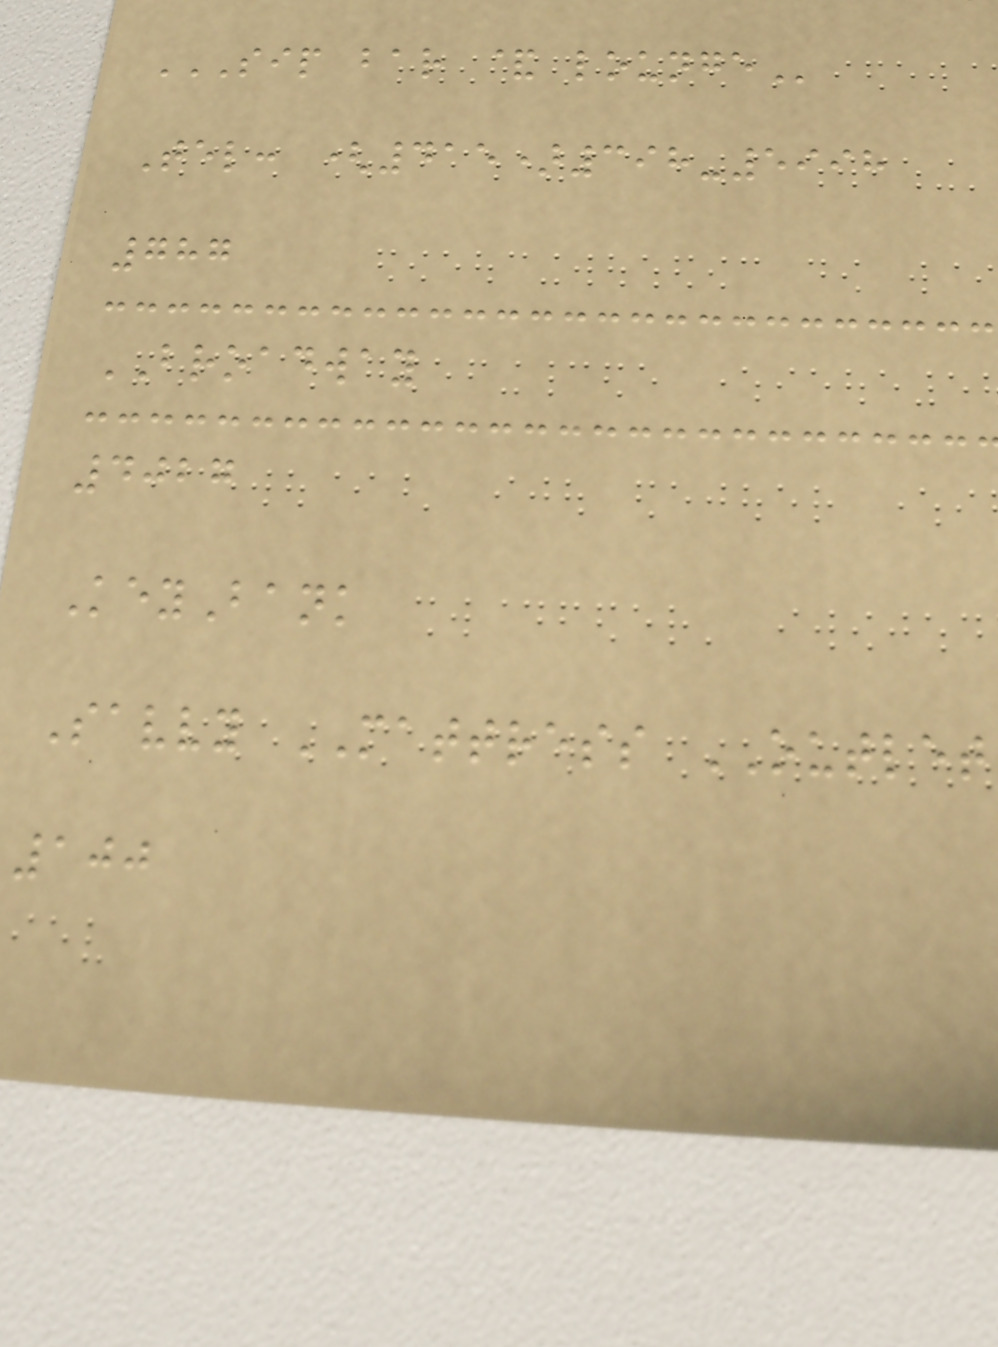SIP BAR & LOUNGE
Tel: (415)398-5998
787
BROADWAY
4027
KeyBank
Savvy MATTRESS OUTLET
100
